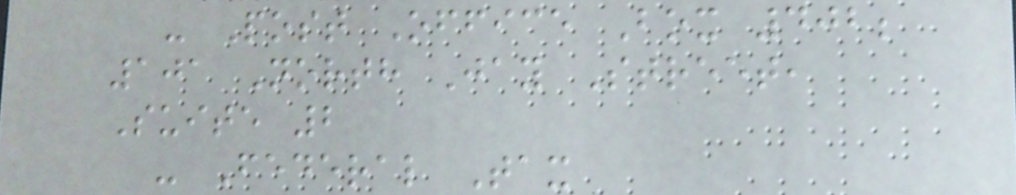- Post Office Box 402;
101 North Jay Street,
Suite 2
- Federal Tax
